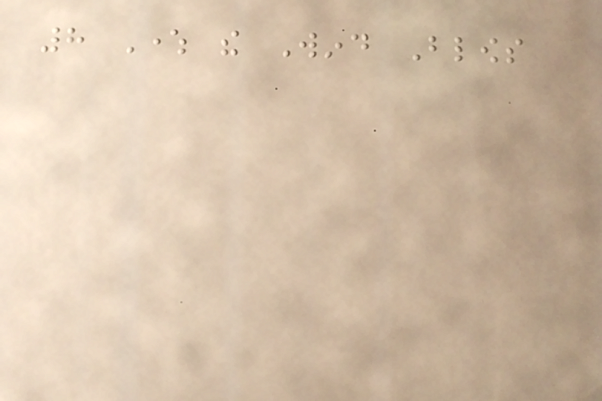8 Where the Wind Blows
